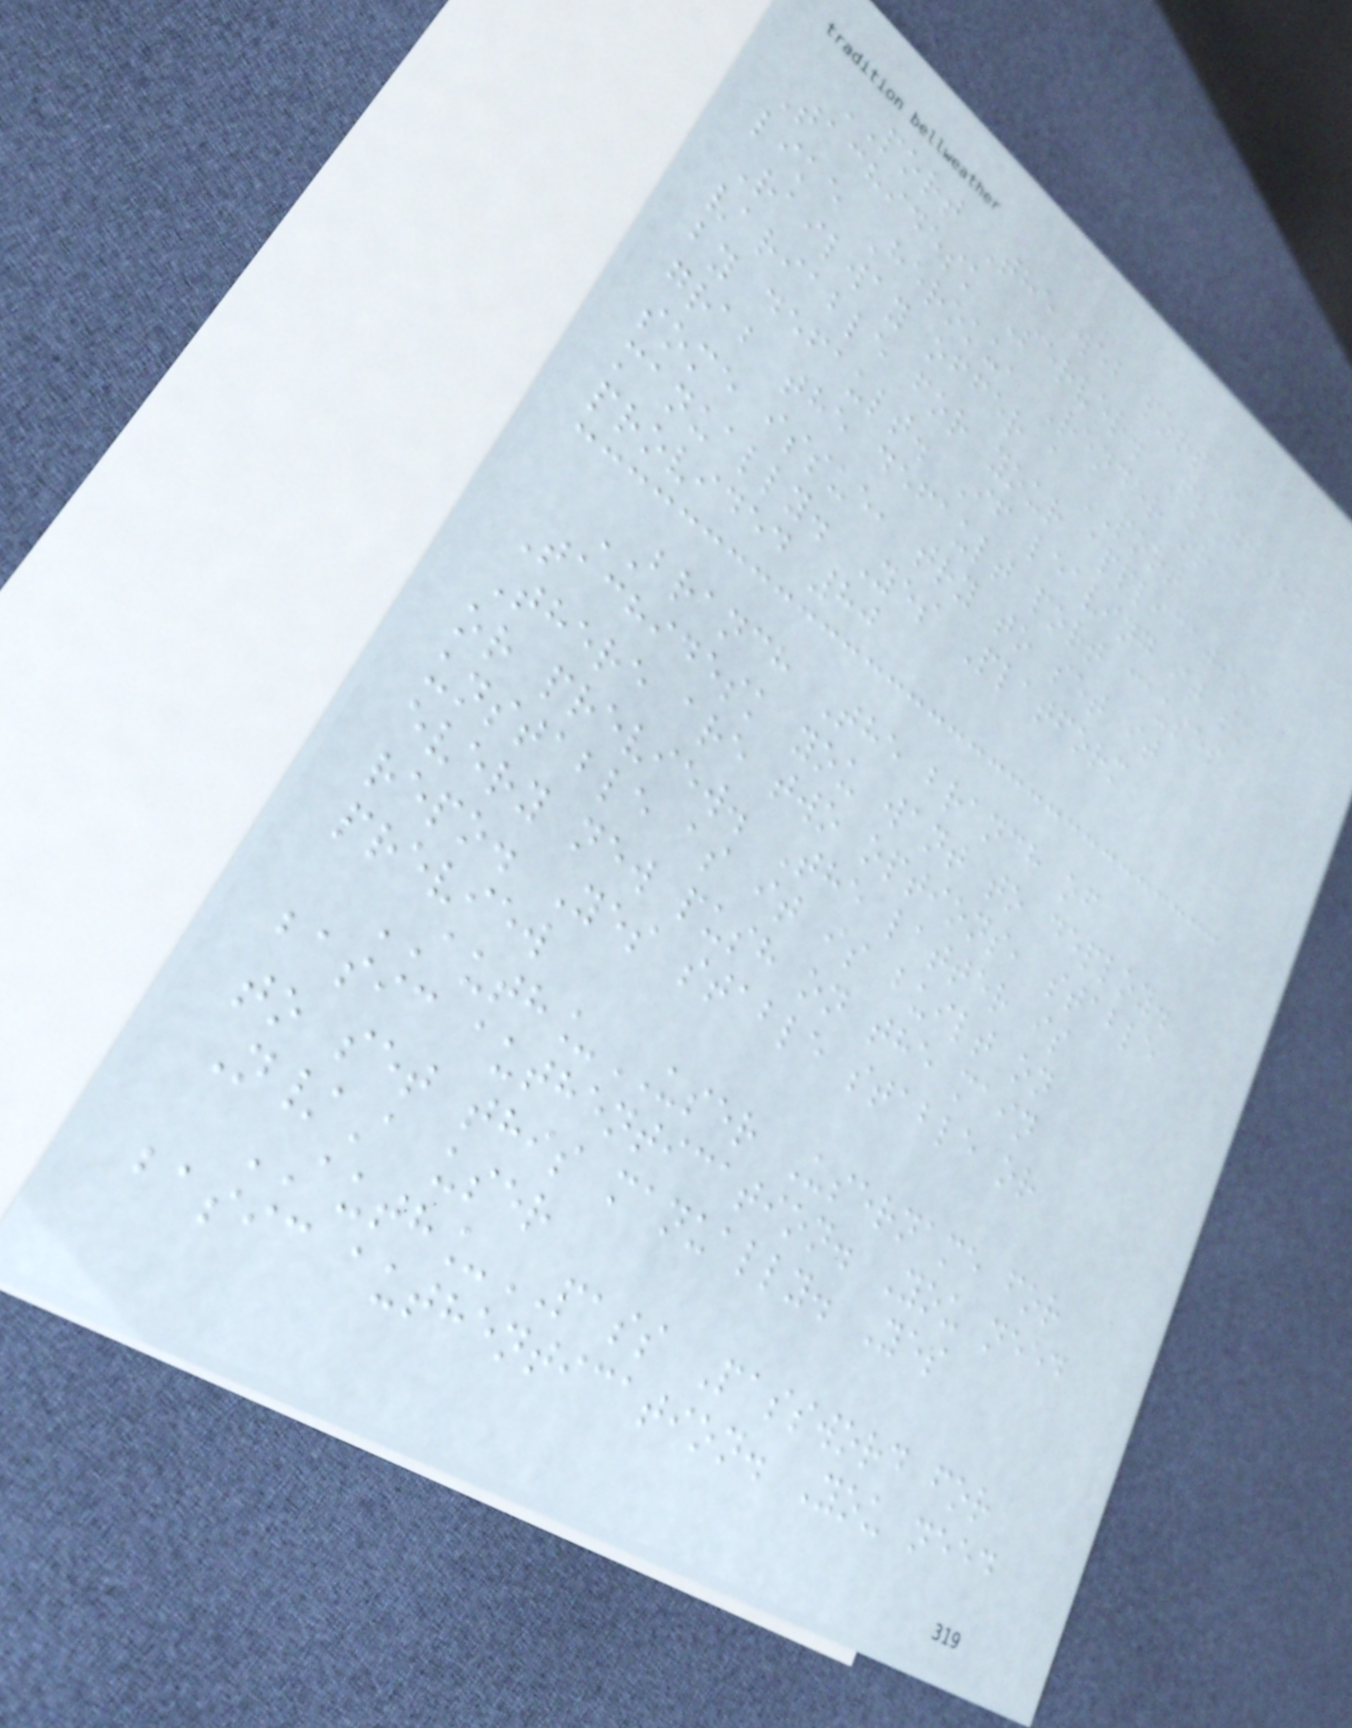PORT The web port of
Tachidesk Server. Platforms
like Heroku, Render or
Railway offer a PORT
variable for your application
by default. If leaving it to
grab the default port causes
some issue, try to set it
manually. Yes Platform
provided 80
BRANCH The branch of
Tachidesk you want to deploy.
There are two options, stable
or preview. The latter is
unstable as it is built on
every new push on the main
repo. Yes stable stable or
preview
AUTH_USER Username for
basic authentication. You need
to set this manually. Yes
N/A user
AUTH_PASS Password for
basic authentication. You need
